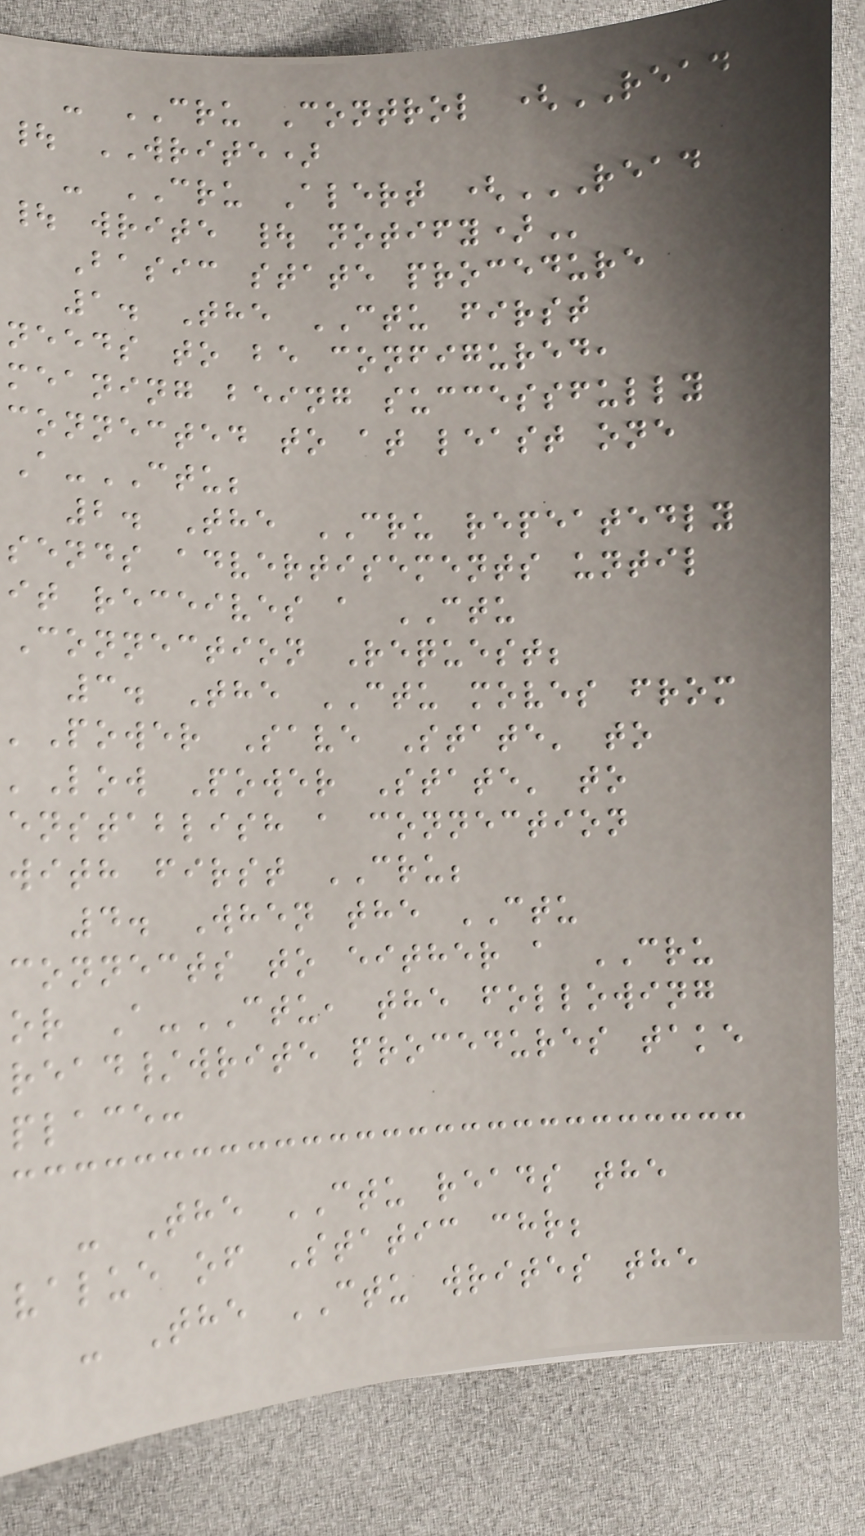- CRU Control (READ
| WRITE)
- CRU Alert (READ
| WRITE | NOTIFY)
Basic state procedure
1. The CTU first
needs to be configured,
meaning being successfully
connected to at least one
A-CTU;
2. The CRU repeatedly
sends advertisements until
it receives a CTU
Connection Request;
3. The CTU moves from
'Power Save State' to
'Low Power State' to
enstablish a connection
with first CRU;
4. When the CTU
connects to either a CRU
or A-CTU, the following
read/write procedures take
place:
- The CTU reads the
value of Static chr;
- The CTU writes the
